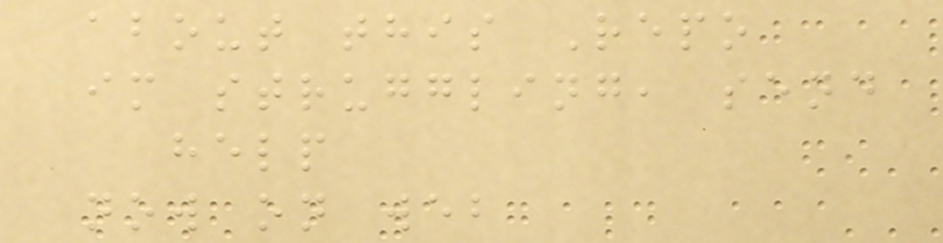about this Repo
im struggling, send
help
now on web
